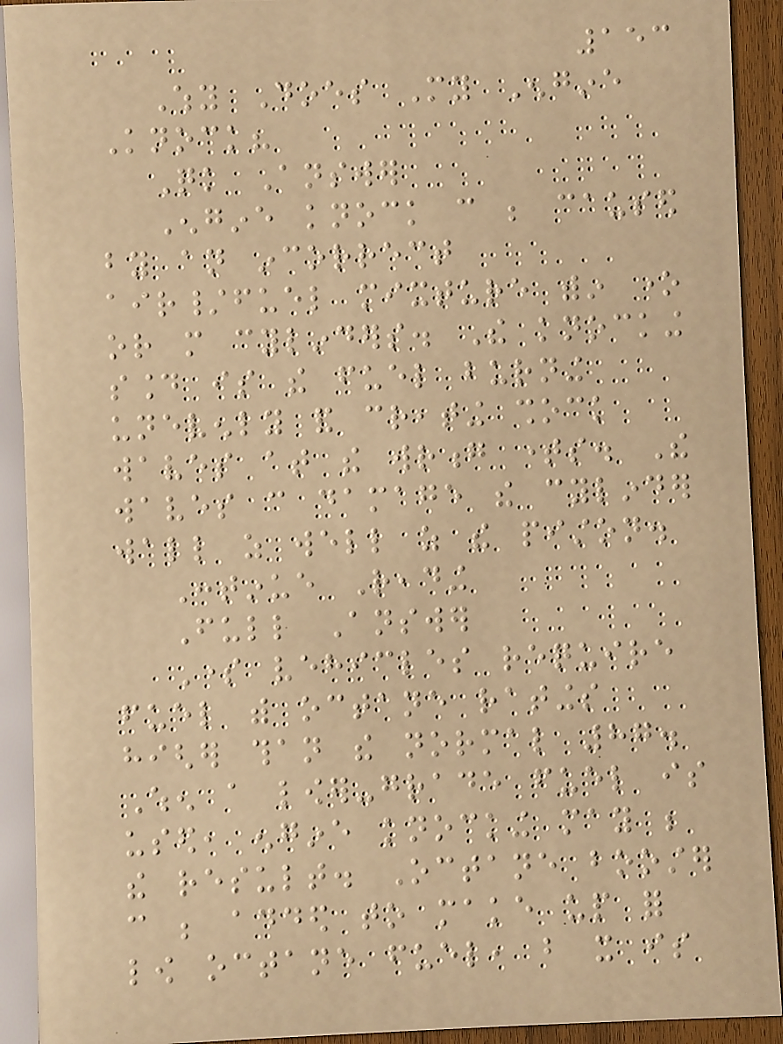153
Why Does My Engine
Knock?
Quick Answer
Engine knock can be caused
by an incorrect
air/fuel mixture within one
or more cylinders. The knocking
sound is the fuel burning
unevenly and creating shock
waves at the wrong times. The
waves can damage the cylinder
wall as well as the piston.
Continue Reading
Full Answer
Some vehicles require
fuel with octane ratings
higher than the normal 87.
When a lower-grade fuel is
used, engine knocking may be
the result. Octane booster
can be added to make up for
low octane fuel, but it is
